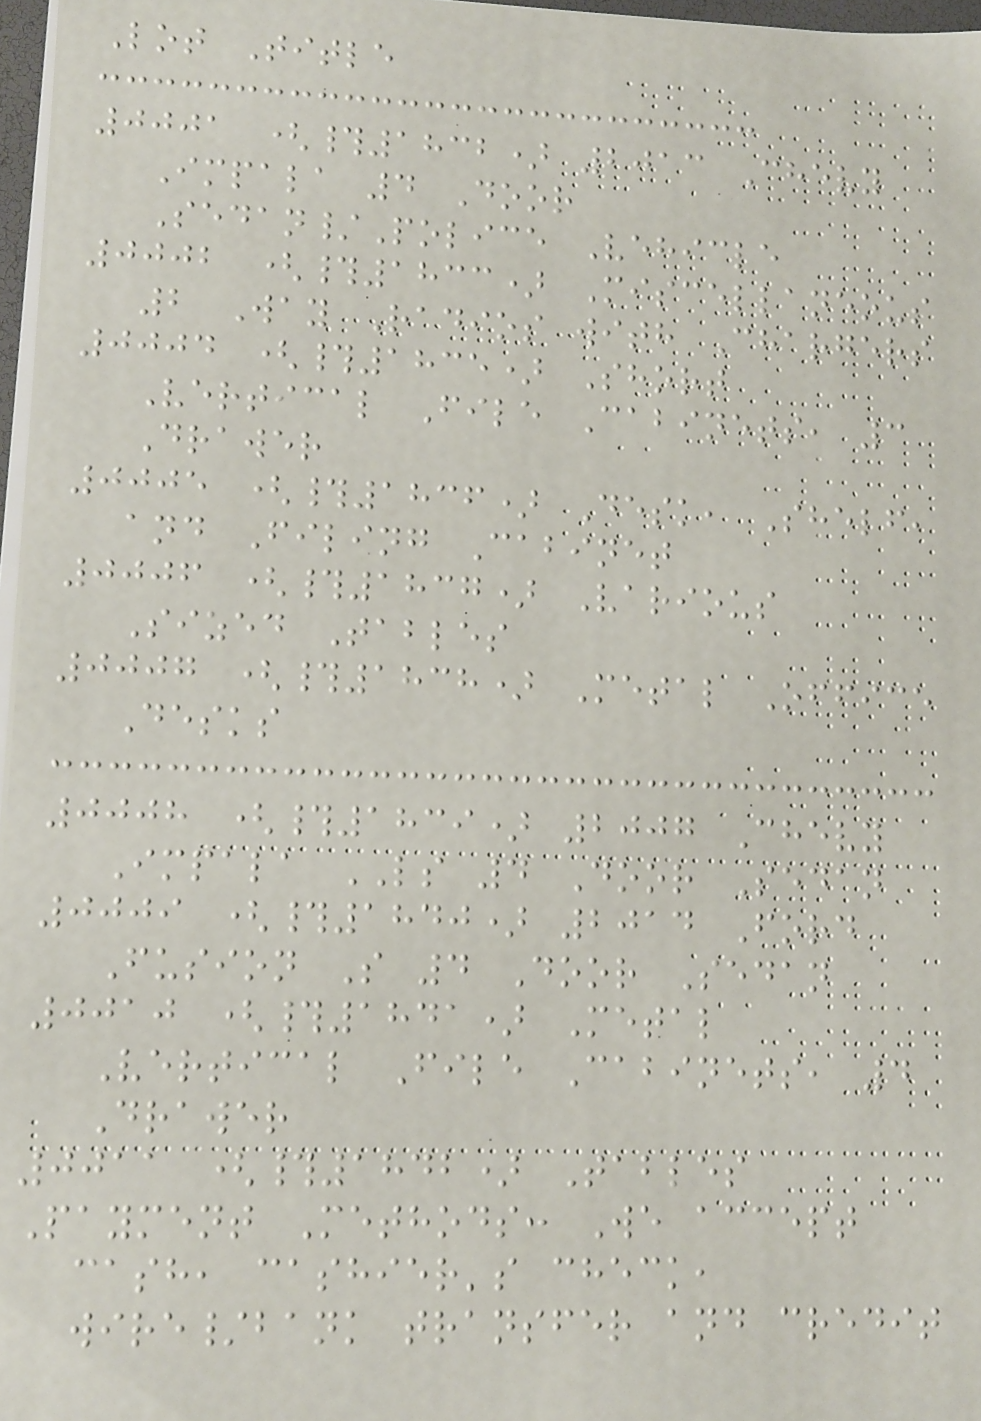Lot Title
0001 (#1832) 2013 Chevy
Impala 4 Door
Sedan/Police Vehicle
0002 (#1833) Miscellaneous
2 Way Radios with Chargers
0004 (#1835) Short
Vertical File Cabinets, 3
Drawer
0005 (#1836) Desk, Shelf,
and Filing Cabinet
0006 (#1837) Various
Sized Tables
0007 (#1838) Metal Office
Desks
0008 (#1839) 2007 Chevy
Impala LS 4 Door Sedan
0009 (#1840) 2014 Ford
Fusion S 4 Door Sedan
0010 (#1841) Metal
Vertical File Cabinets, 4
Drawer
0011 (#1842) Tables
Payment Methods: We accept
cash, cashier's check,
wire/bank transfer and credit
